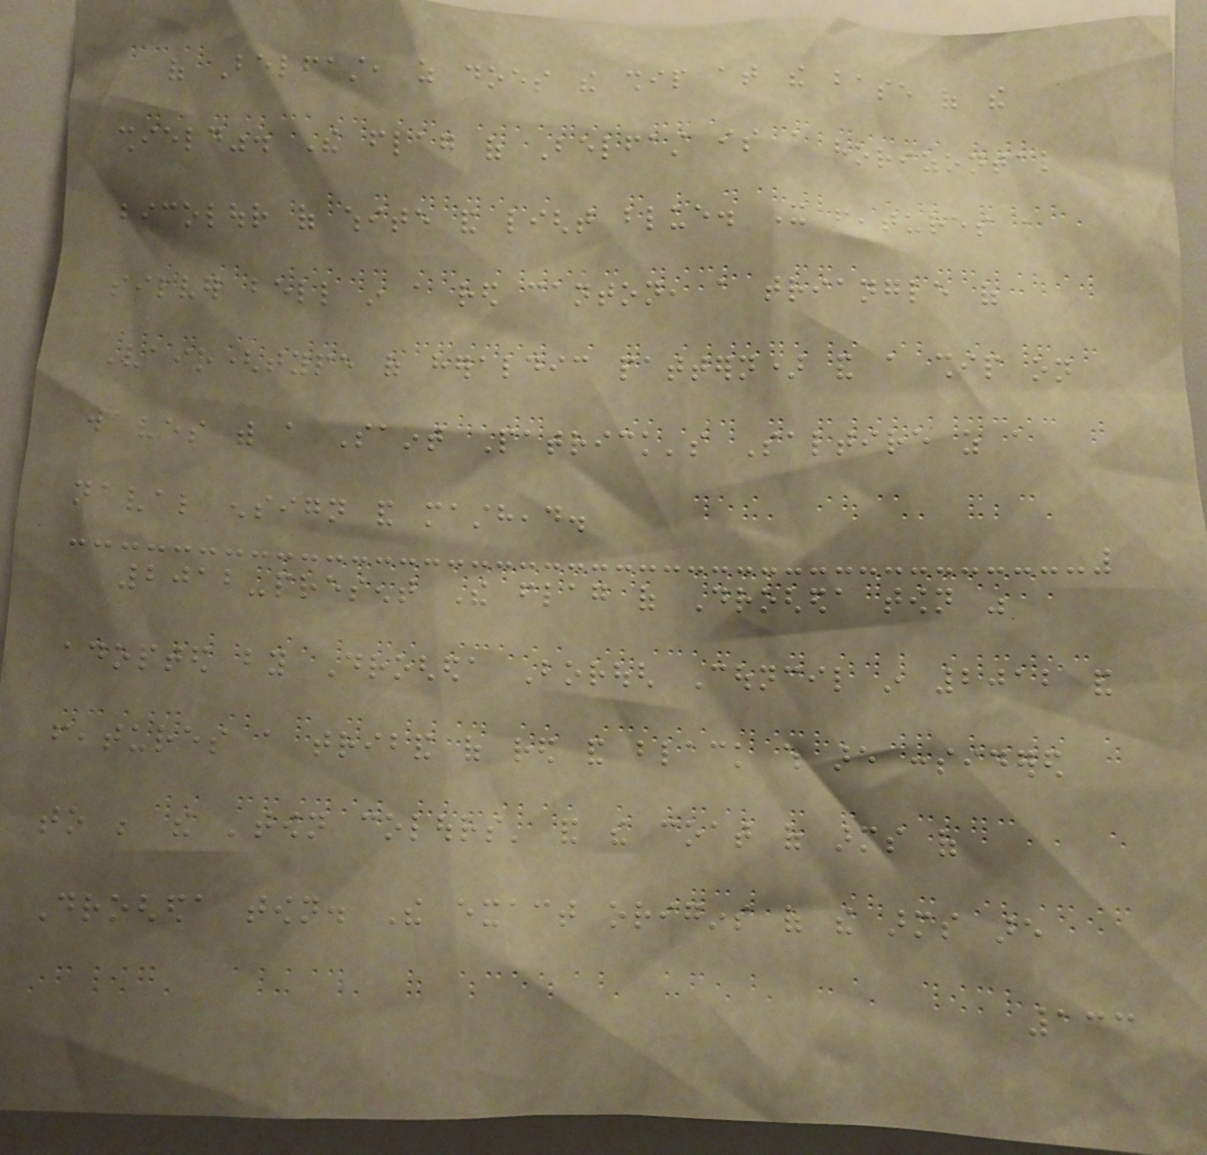of Belfast, as does the ship at the base of the
shield". The flag of Belfast is a horizontal
bicolour of white and light blue. It features a
silver bell in a red canton, a triangle of
Vair(type of heraldic pattern) and a ship on
waves with a Saint Patrick's Saltire as a
naval ensign and masthead.
2012-present The flag of Drogheda town was
adopted by Drogheda Borough Council in 2012 and
features a triband of red and black which are considered
to be the 'town colours' and the coat of arms of
Drogheda town. The exact origins of the arms are
133
